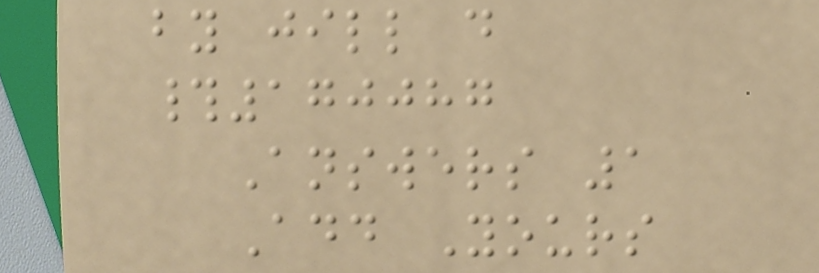by jill d
#170087
Answers 1
Add Yours
